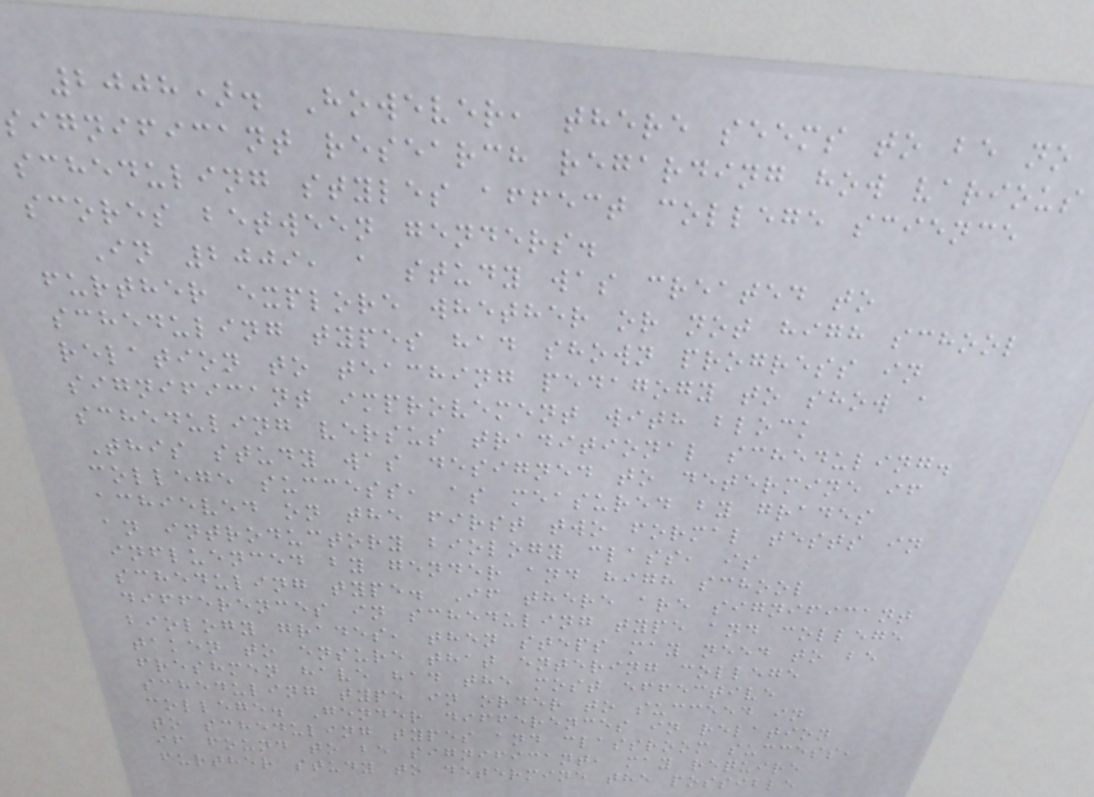2008). However, there seems to be no
significant research regarding how various
scheduling styles affect college science
scores between genders.
In 2009, a study was created to
further explore whether or not high school
scheduling types had shown progress in
relation to teaching pedagogy to show a
significant improvement with block
scheduling versus traditional scheduling.
This study was designed to determine if
college success, as measured by grades
achieved on the first two formal tests in
an introductory biology class, is
influenced by gender and high school
scheduling type. If there are significant
differences in scheduling type and college
biology grades, then steps may need to be
taken to ensure that entering college
freshmen have had the most effective
scheduling type in order to succeed in
college. Gender differences in relation
to scheduling types and classroom success,
if found to be significant, may require
further study to determine the possible
